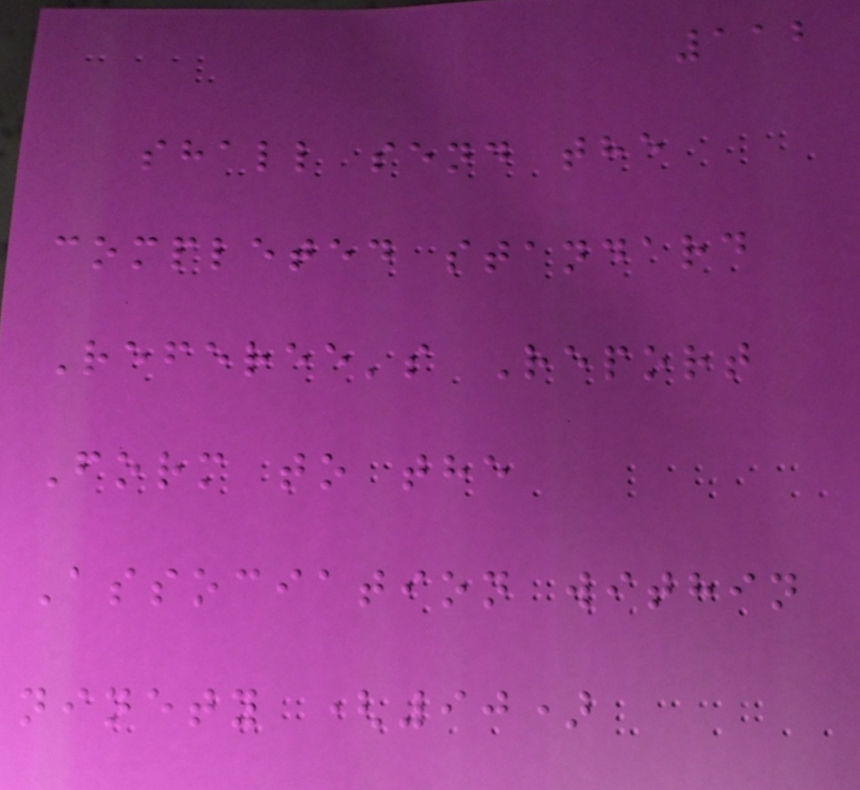112
shall send the
completed standard
Referee's Report
Form to the
Association within
ninety (90)
